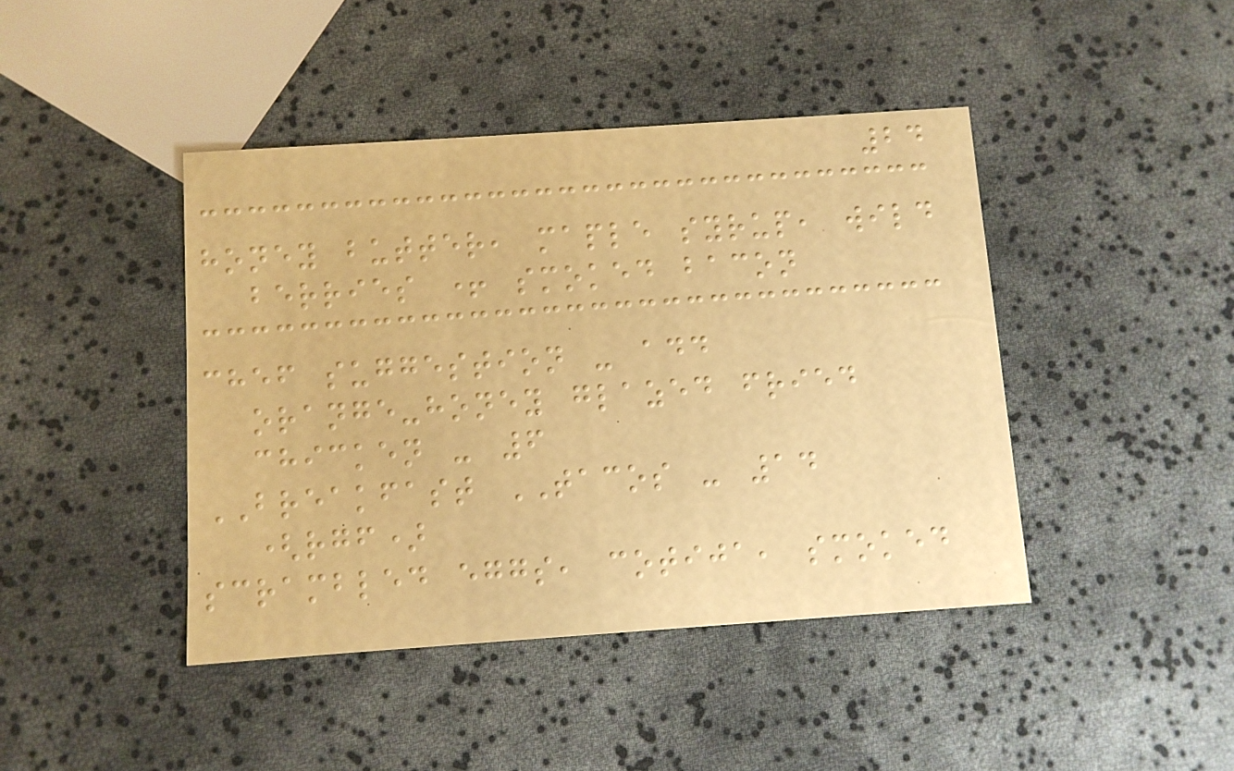24
honey butter, maple syrup, wild
berries + smoked bacon
chef suggestion - add
orange-honey glazed fried
chicken - 6
BREAKFAST TACOS - 14
(rgf)
scrambled eggs, cotija, smoked
